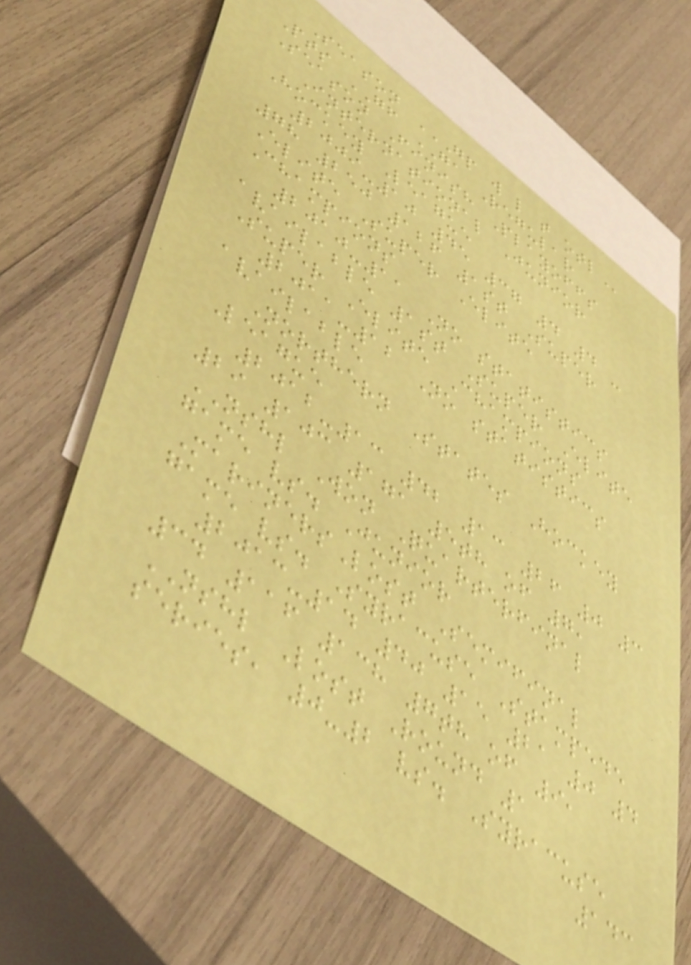Season GP W L T OTL
Pts GF GA Regular
Season Finish Playoffs
International Junior
Hockey League
2009-10 45 37 4 4 -
78 250 126 1st Super
Elite Super Elite
Champions
2010-11 No statistics
available 1st Super Elite
Super Elite Champions
2011-12 No statistics
available
Northern States Hockey
League
2012-13 42 13 26 0 3
29 103 171 5th of 7,
NSHL Won Quarterfinal
game vs. Junior
MarinersLost Semifinal
game vs. Syracuse Stampede
2013-14 40 15 21 0 4
34 116 138 7th of 9,
NSHL Lost Round 1
series, 0-2 vs. Syracuse
143
